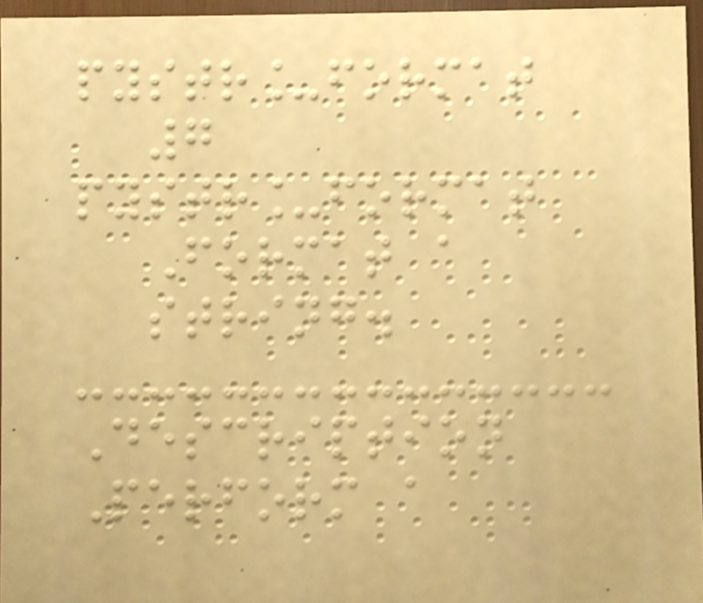pystr_format
7
pystr_format
Format a
string.
Description
Perform a
